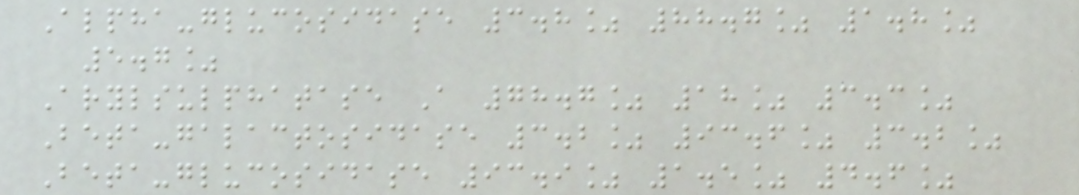Alpha-glucosidase 3.8% 88.7% 1.8%
5.7%
Arylsulphatase A 78.7% 18% 3.3%
Beta-galactosidase 3.2% 93.6% 3.2%
Beta-glucosidase 93.9% 1.5% 4.6%
